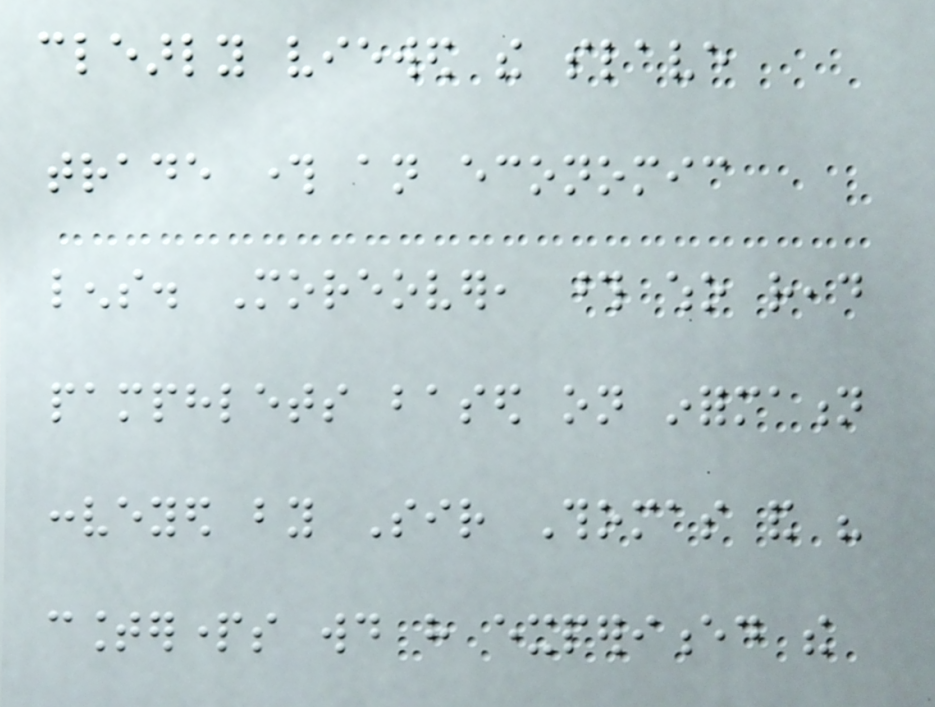clearly viewed the slave
trade through an economic
lens. Moreover, those who read
pamphlets based on information
conveyed by Sir Thomas and his
counterparts would have experienced the
